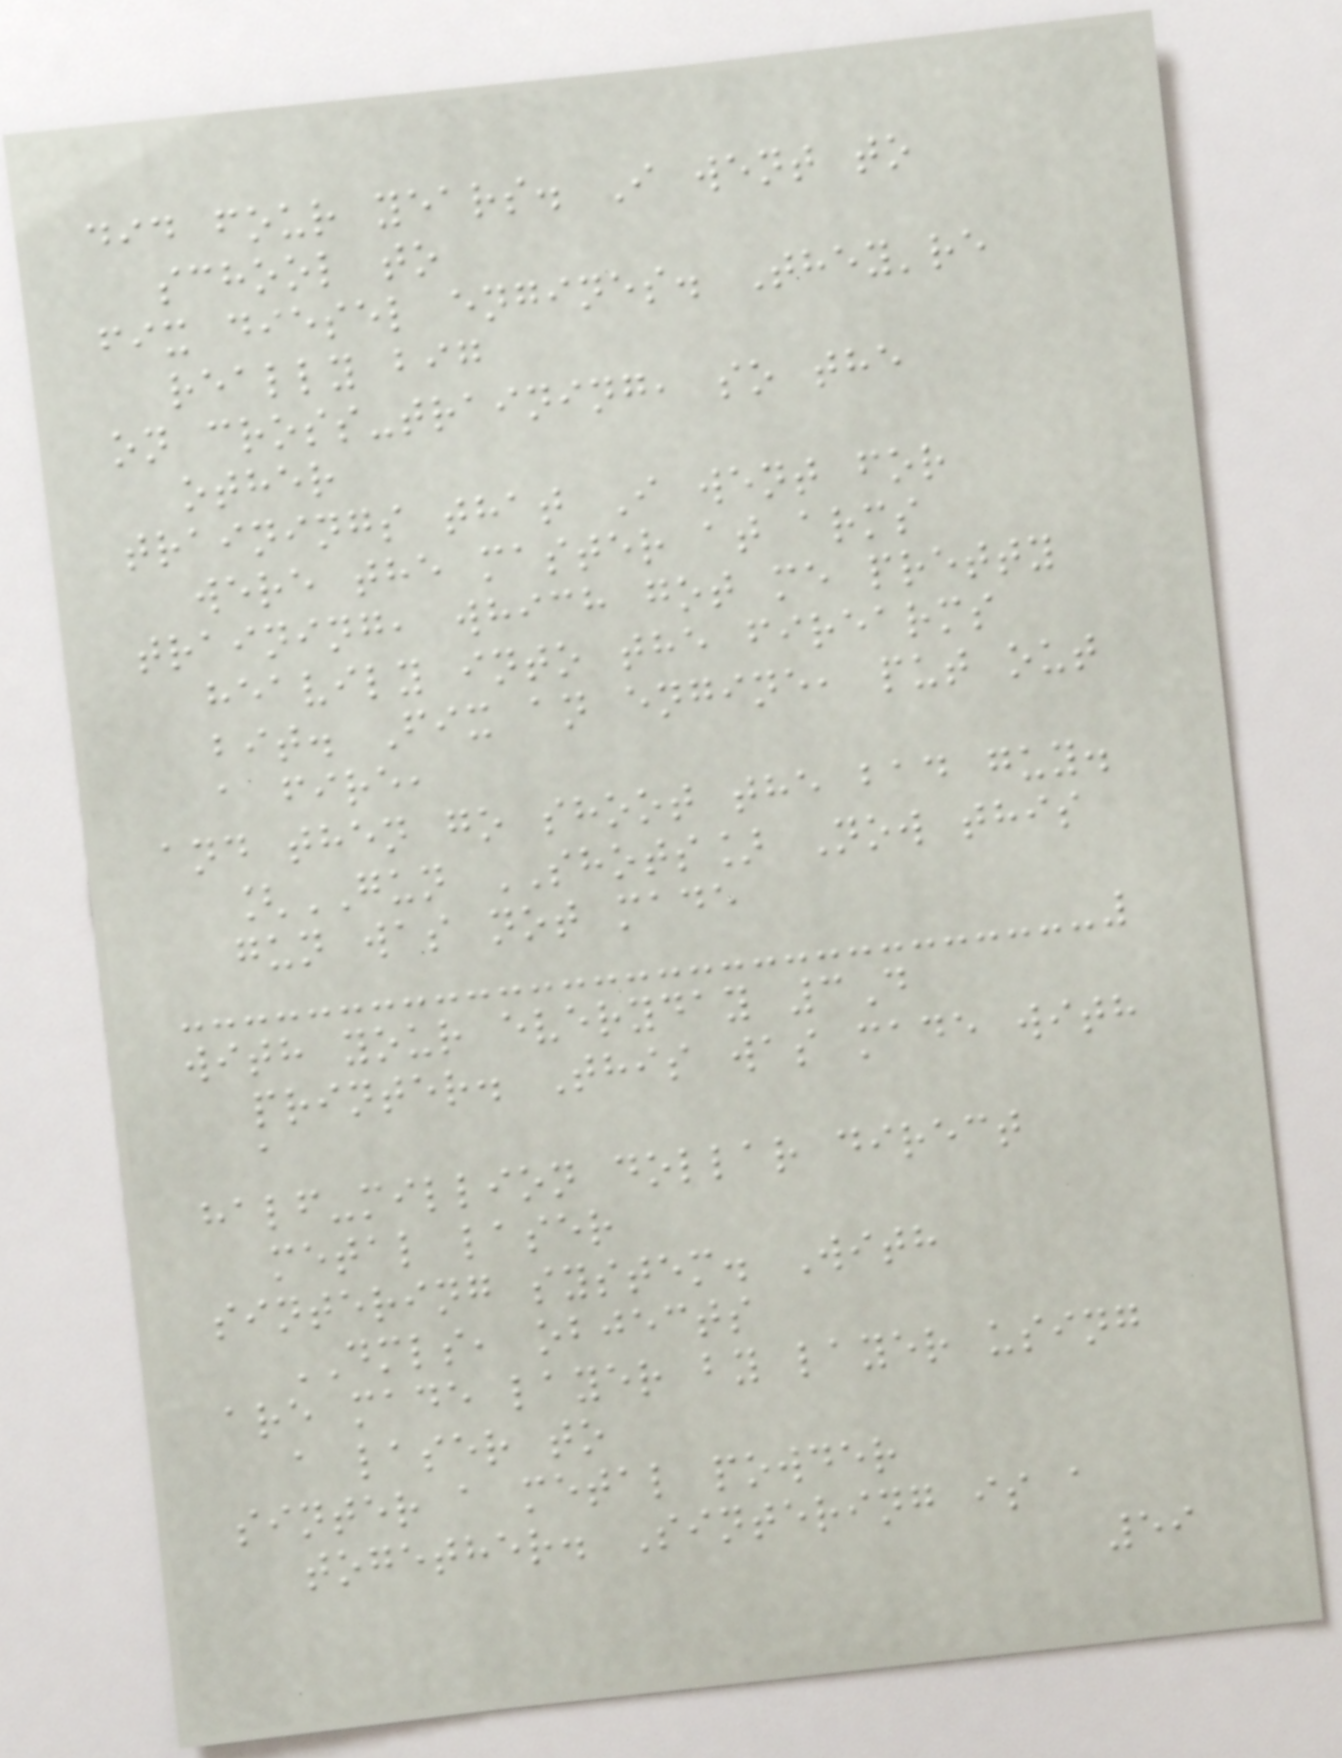did four years. I went to
school to
fix diesel engines. They're
really big
on cross-training, so the
other
trainings that I went for
were the master at arms
training, which got me pretty
heavily into the firearms
bit. Fix an engine, put out
a fire,
and then go shoot the bad guy.
[GUN SHOTS] Now this
gun was not made
with your everyday 3D
printer. This was made with
a
half-million dollar direct
metal laser
sintering system. With
DMLS, objects
are made layer by layer using
a laser to
sinter a metal powder
together. Sintering is a
59
